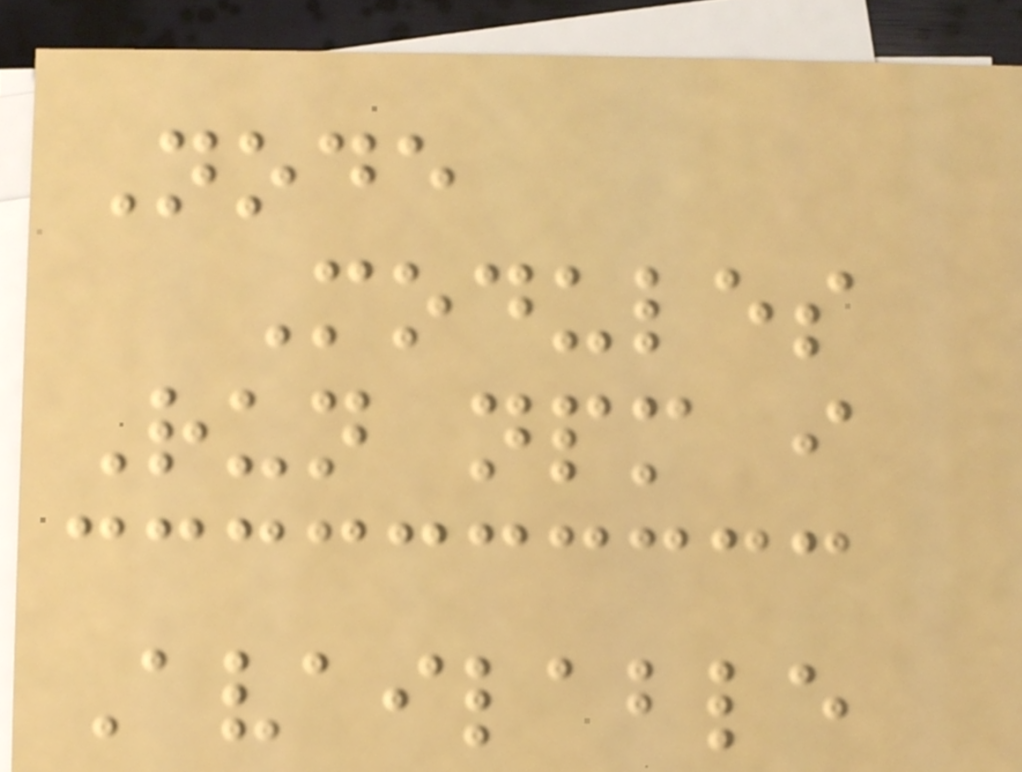Node
Modules
Run npm i
Available
